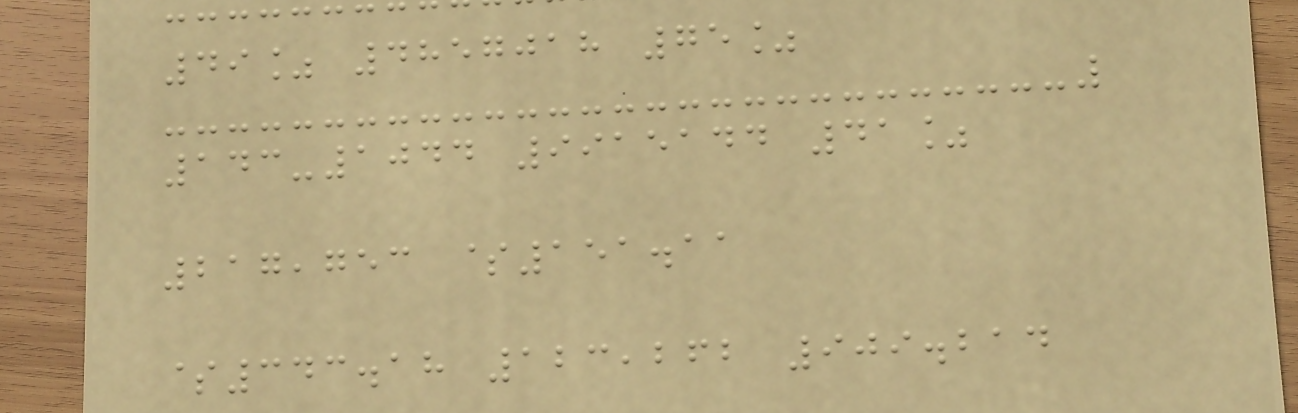49% 4857018 75%
143-1044 9915144 41%
217,753 $151.11
$343.18 123,262 909.214
